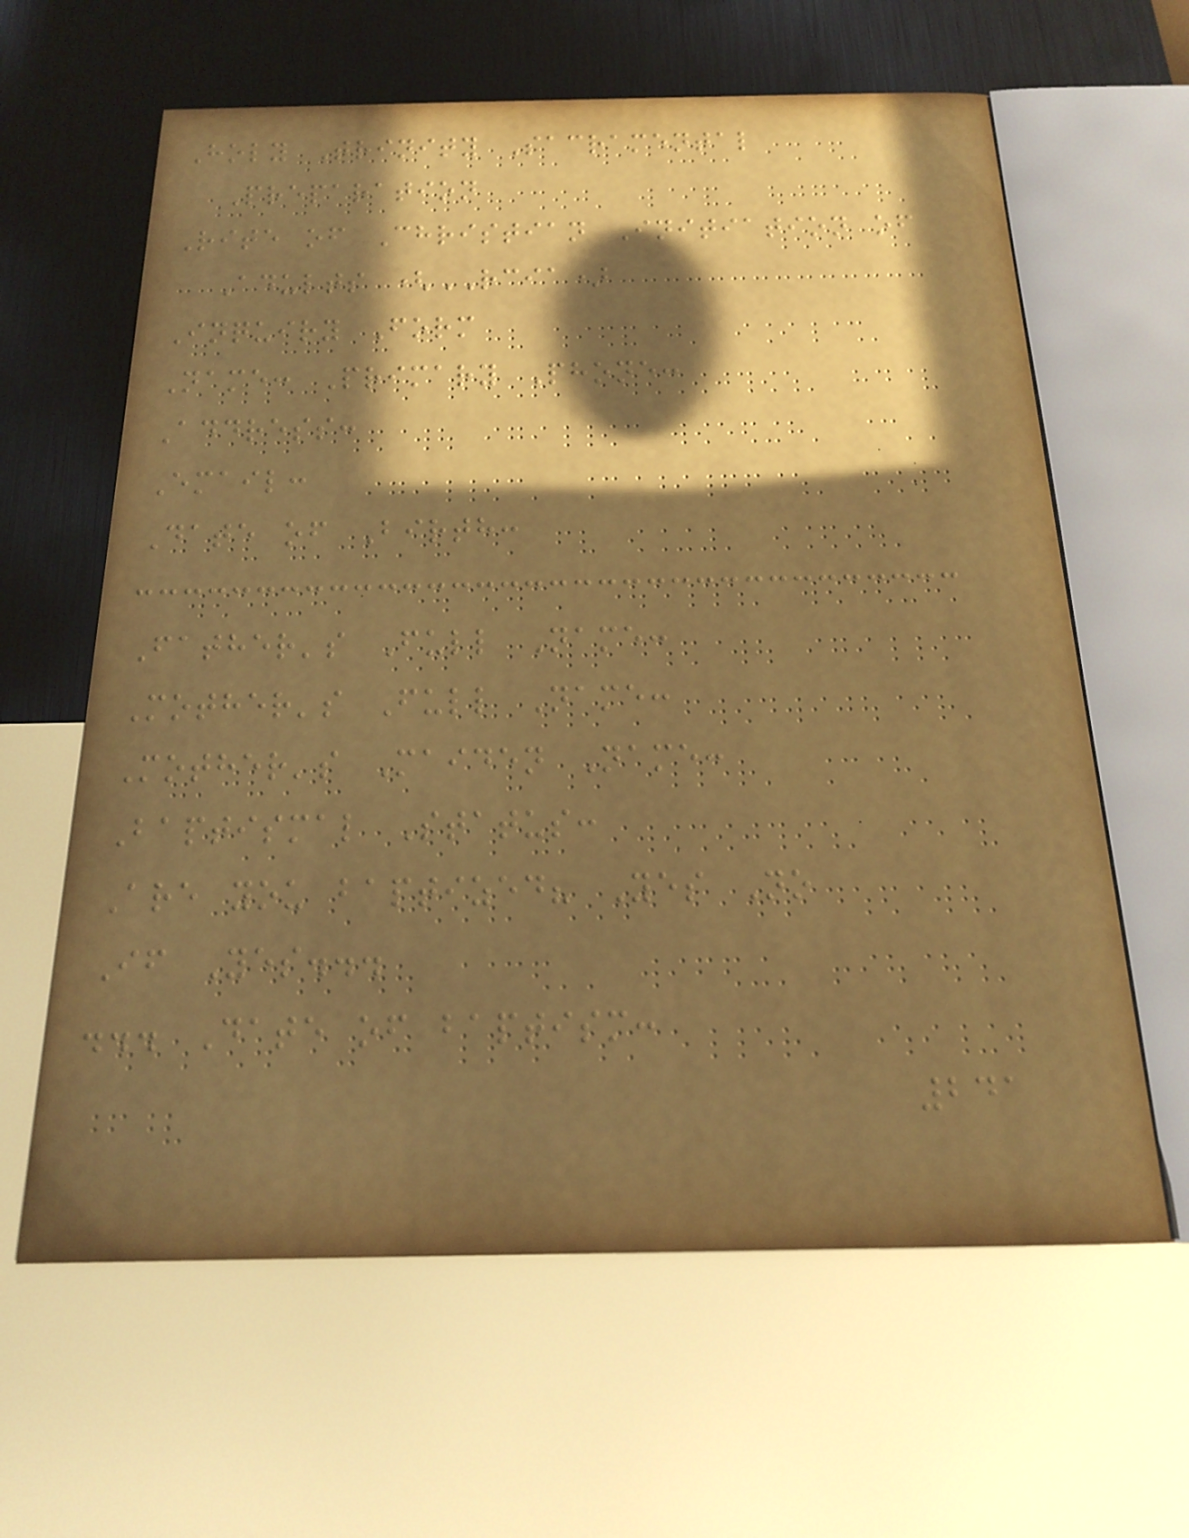Holy Trinity Sacramental
Preparation
Rite of Christian Initiation of
Adults (RCIA)
Inquiry Form
Name: Primary Phone:
Address:
Email:
Date of Birth:
Father's Full Name:
Mother's Full Name:
Mother's Maiden Name:
Baptismal Status:
Are you baptized? Yes No
If Yes...
... Date of baptism:
241
